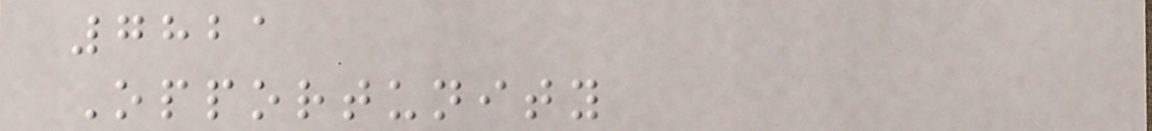7821
Opportunity
